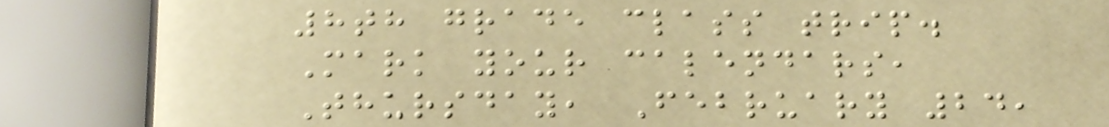8th grade class trip.
Mark your calendars,
Thursday, February 24,
